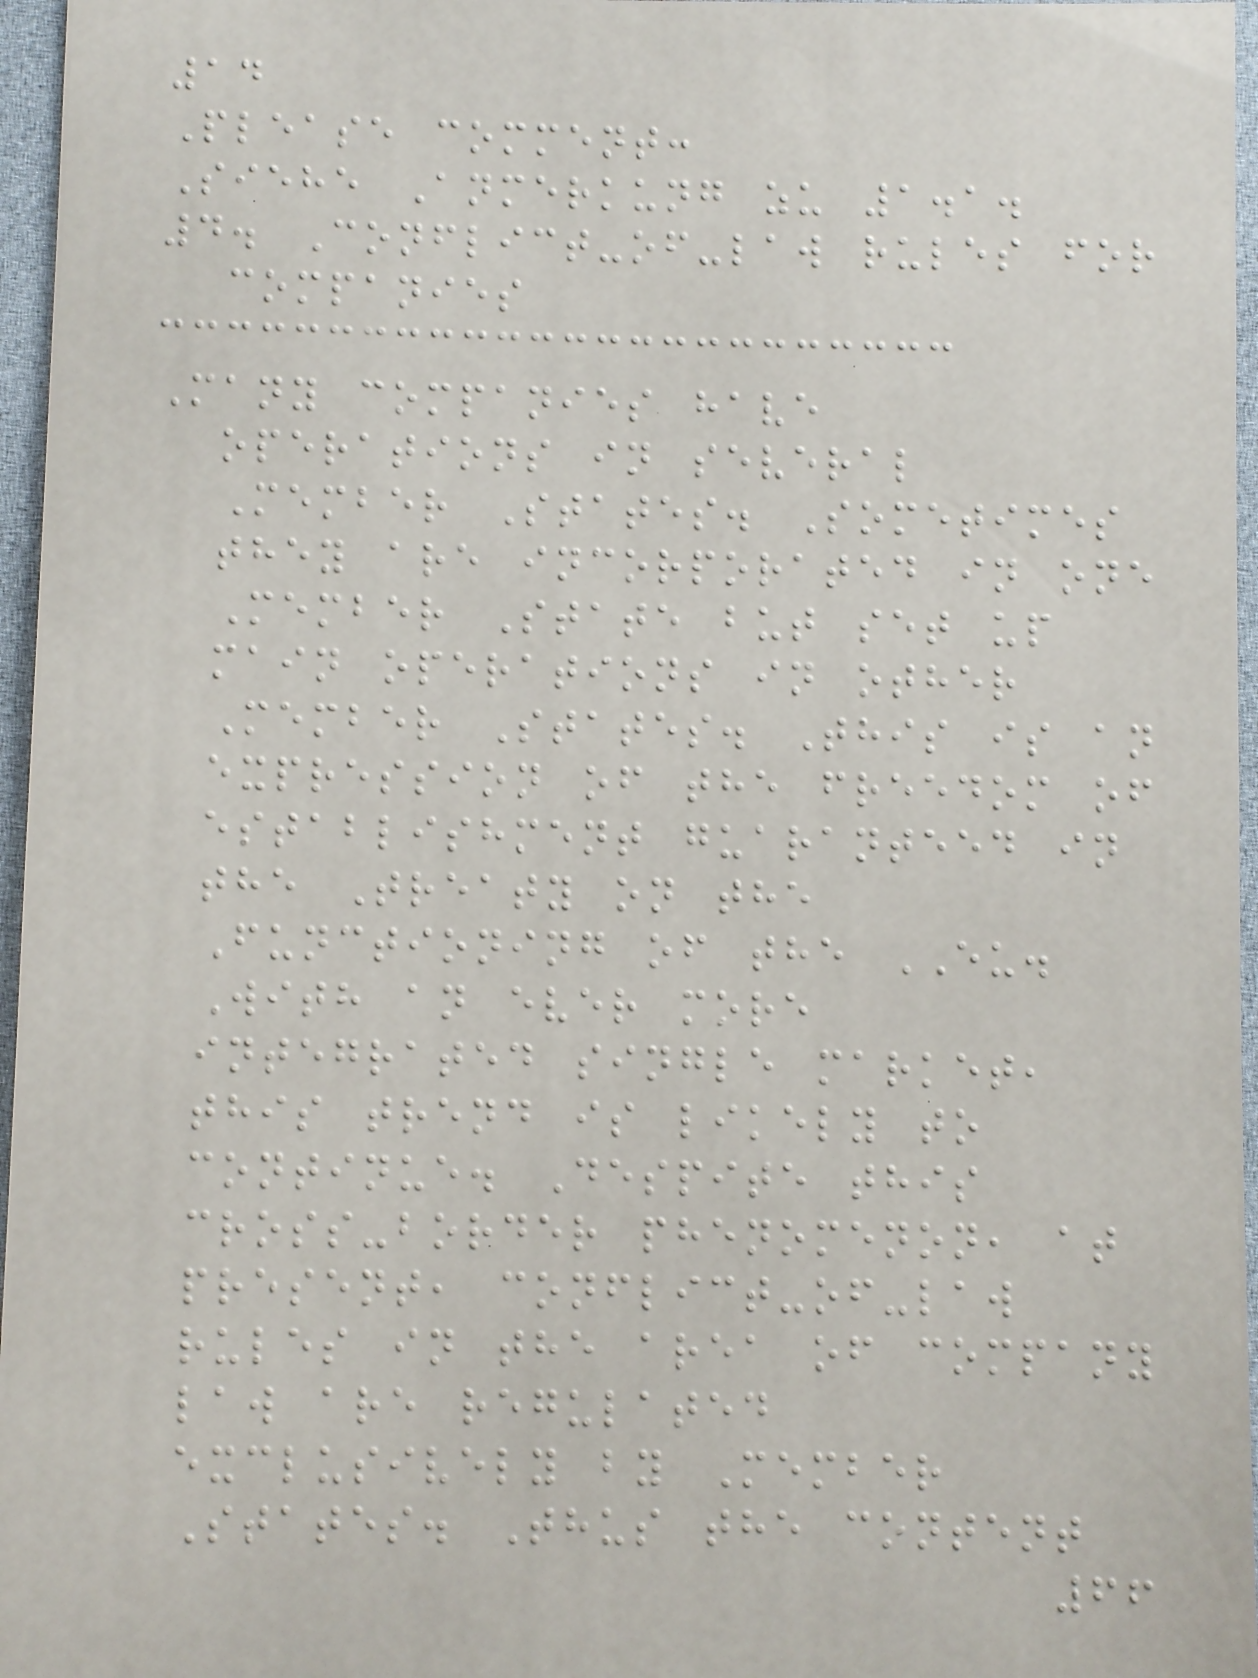14
Please comment:
Siehe Anmerkung zu 1.1.
4. Conflict-of-law rules for
companies
Many companies have
operations in several
Member States. Sometimes
they are incorporated in one
Member State but set up
main operations in other
Member States. This is an
expression of the freedom of
establishment guaranteed in
the Treaty on the
Functioning of the EU.
With an ever more
integrated single market,
this trend is likely to
continue. Despite this
cross-border phenomenon, at
present, conflict-of-law
rules in the area of company
law are regulated
exclusively by Member
States. Thus the content
66
